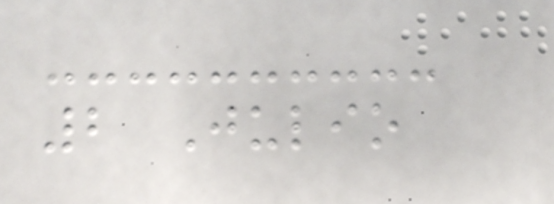2 Julio
